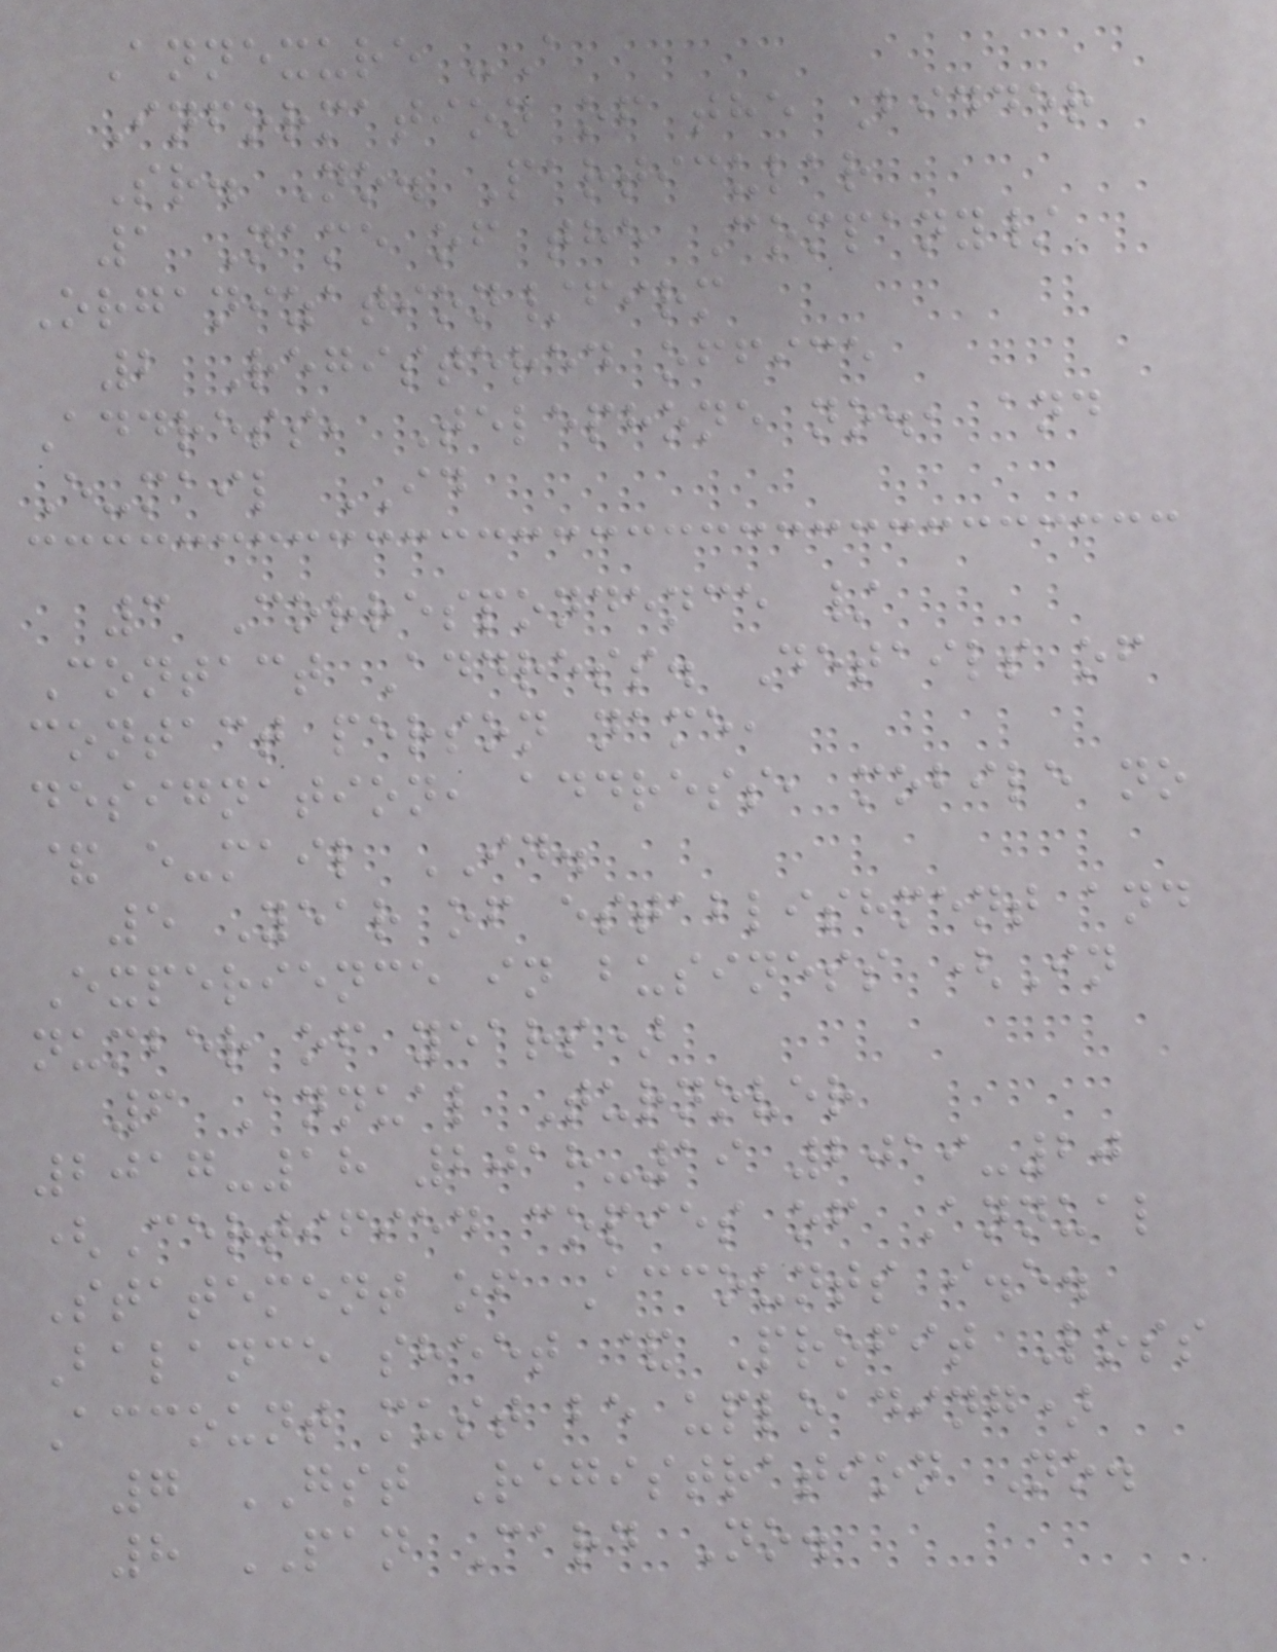Annexure -A
Information of the Bidder
Sr. No. Particular
1 Name of the Company/
Organization/firm
2 Registered office
Address, Telephone no., and
E-mail ID
3 Correspondence /
Contact Address. Details of
contact person name,
designation, address, mobile no
& e-mail ID.
5 Year of establishment and
Experience in business (In
number of years)
6 Annual Turnover
2017-18 2018-19 2019-20
(Certified copies of Annual
Statement of Accounts i.e.
Balance sheet & Profit Loss
Account must be uploading)
7 GST Registration No.
8 PAN Card No.
